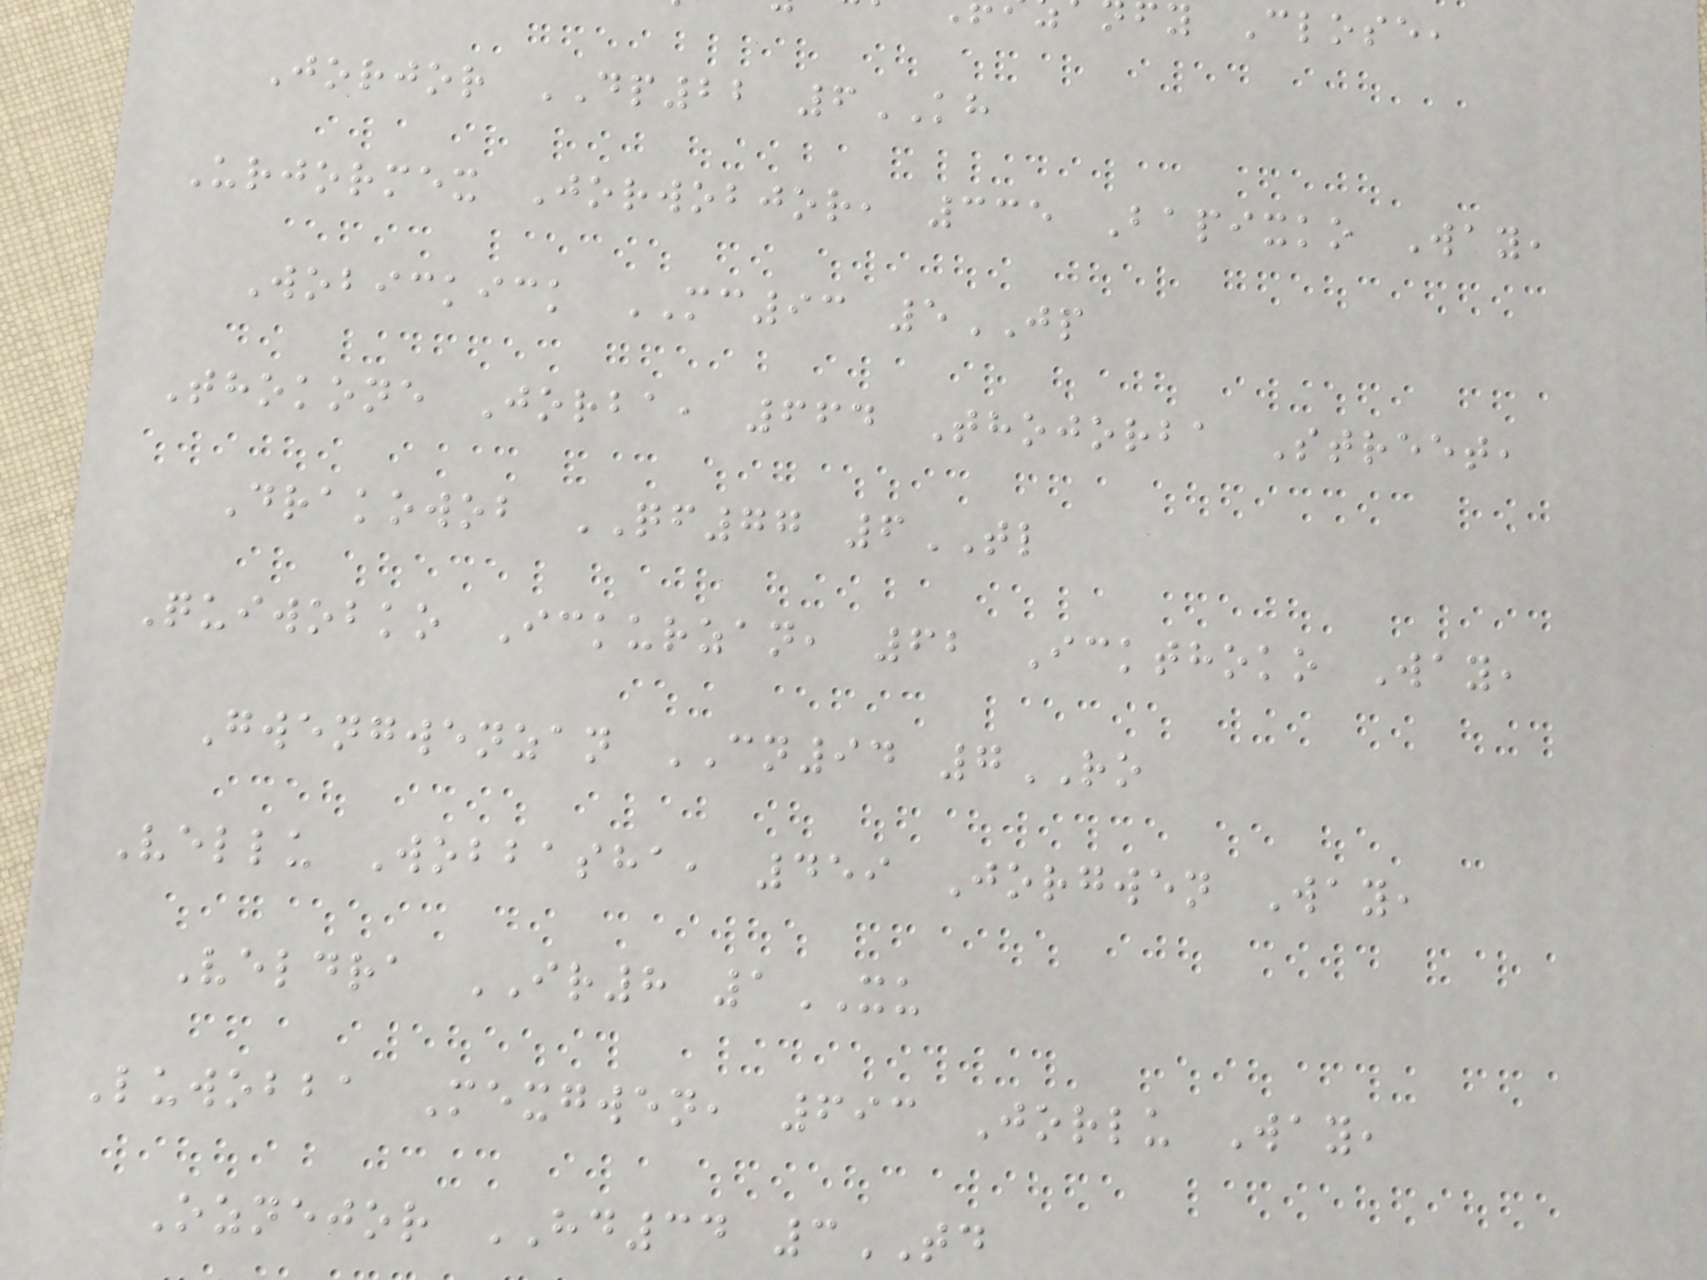Jorjor DP22 6KH
Urjormex Jorwobjor, 335 Bapixko Way,
Wobickick MC93 5JP
Thokone Jorba, 664 Thojorba Street,
Drakowob QF77 6TL
Quiwobko Ickurzan, 62 Ickthoko Way,
Gwengwenzan CN94 7RO
Vellu Wobbasha, 459 Jorgwen Way,
Veldra IR8 1XU
Luwobba Mexgwen, 693 Jorlu Way,
Oznejor HD34 3TD
